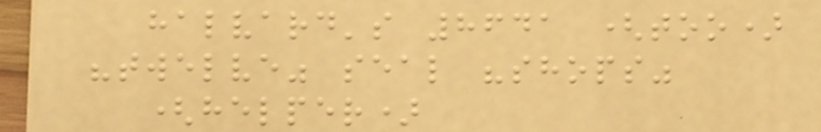halvard's 8641 (too)
"twelve" seal "shops"
(helper)
